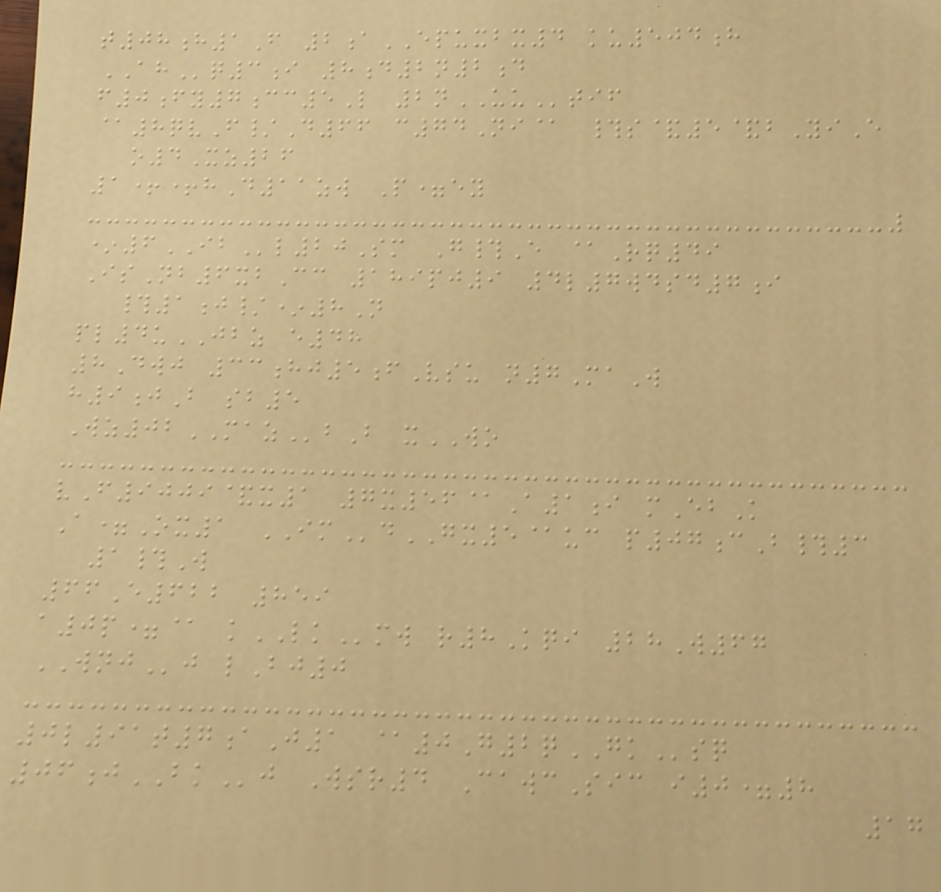t08h1F 2aEPUXBX4 ku504h
AHq3i 8d2n2d
f0fy7cc5L 2nUUtif
@8qvF/D66 c74Ni@ #s&5&bYiE
o4Xz26
1++hD11zw P=ey
*6IBl20Sm G#E @Rq49
IsNb6xbCc 189pj9 4l7wdsd7i
#1j/*8N
pl4uJBZ e48
8Dwj 33hj5fVsu n7MaW
h9jB sb5
Wz02MAZbB xWO
vF9009&x1 7x56@A1i mEbK
A=Ox1 IMdGX5@uc p07cB#3
1#W
66E622 859
a0p=@ kLKmw r8Kqi 28W67
WNJj lBj0
0l91t7aJ1 @0G2qGKsq
06jBKj Wsr4 CawcSic i0=8
17
